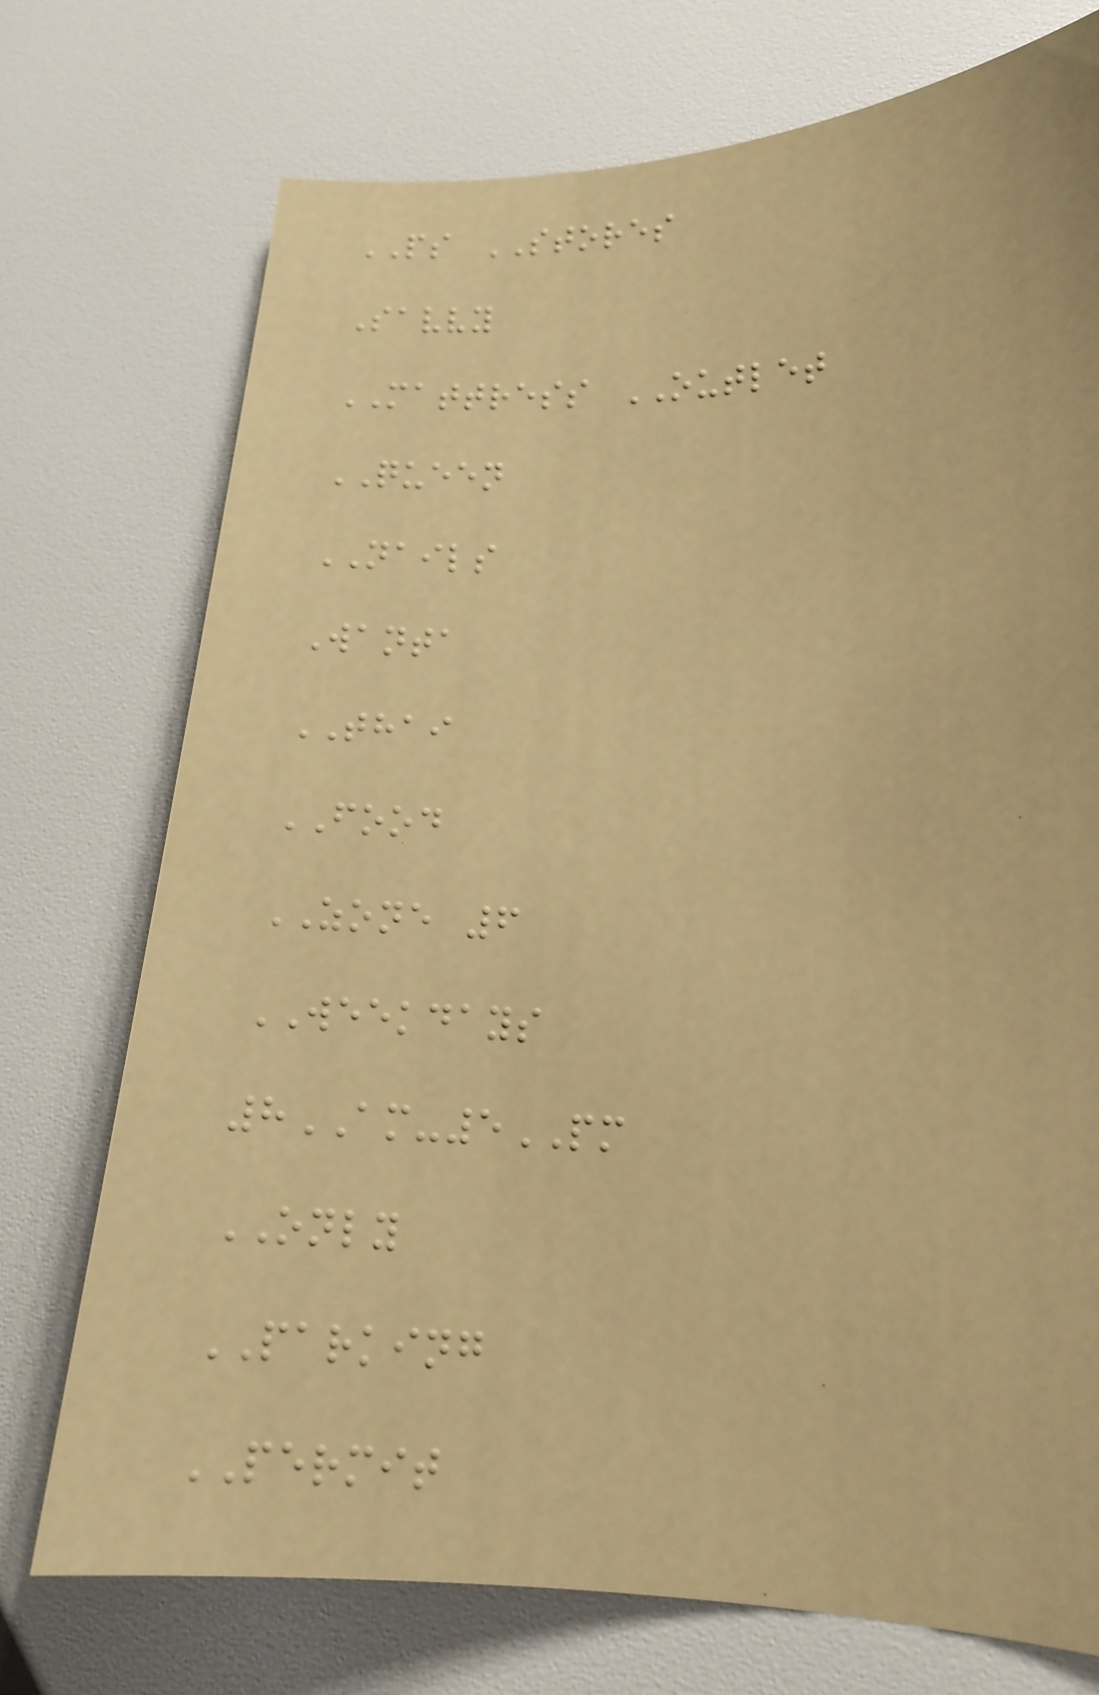PS STORES
Savvy
MATTRESS OUTLET
QUEEN
NAILS
Wanta
THAI
FOOD
ZONE 6
WEEKDAYS
8AM-5PM
ONLY
PARKING
PERMIT
